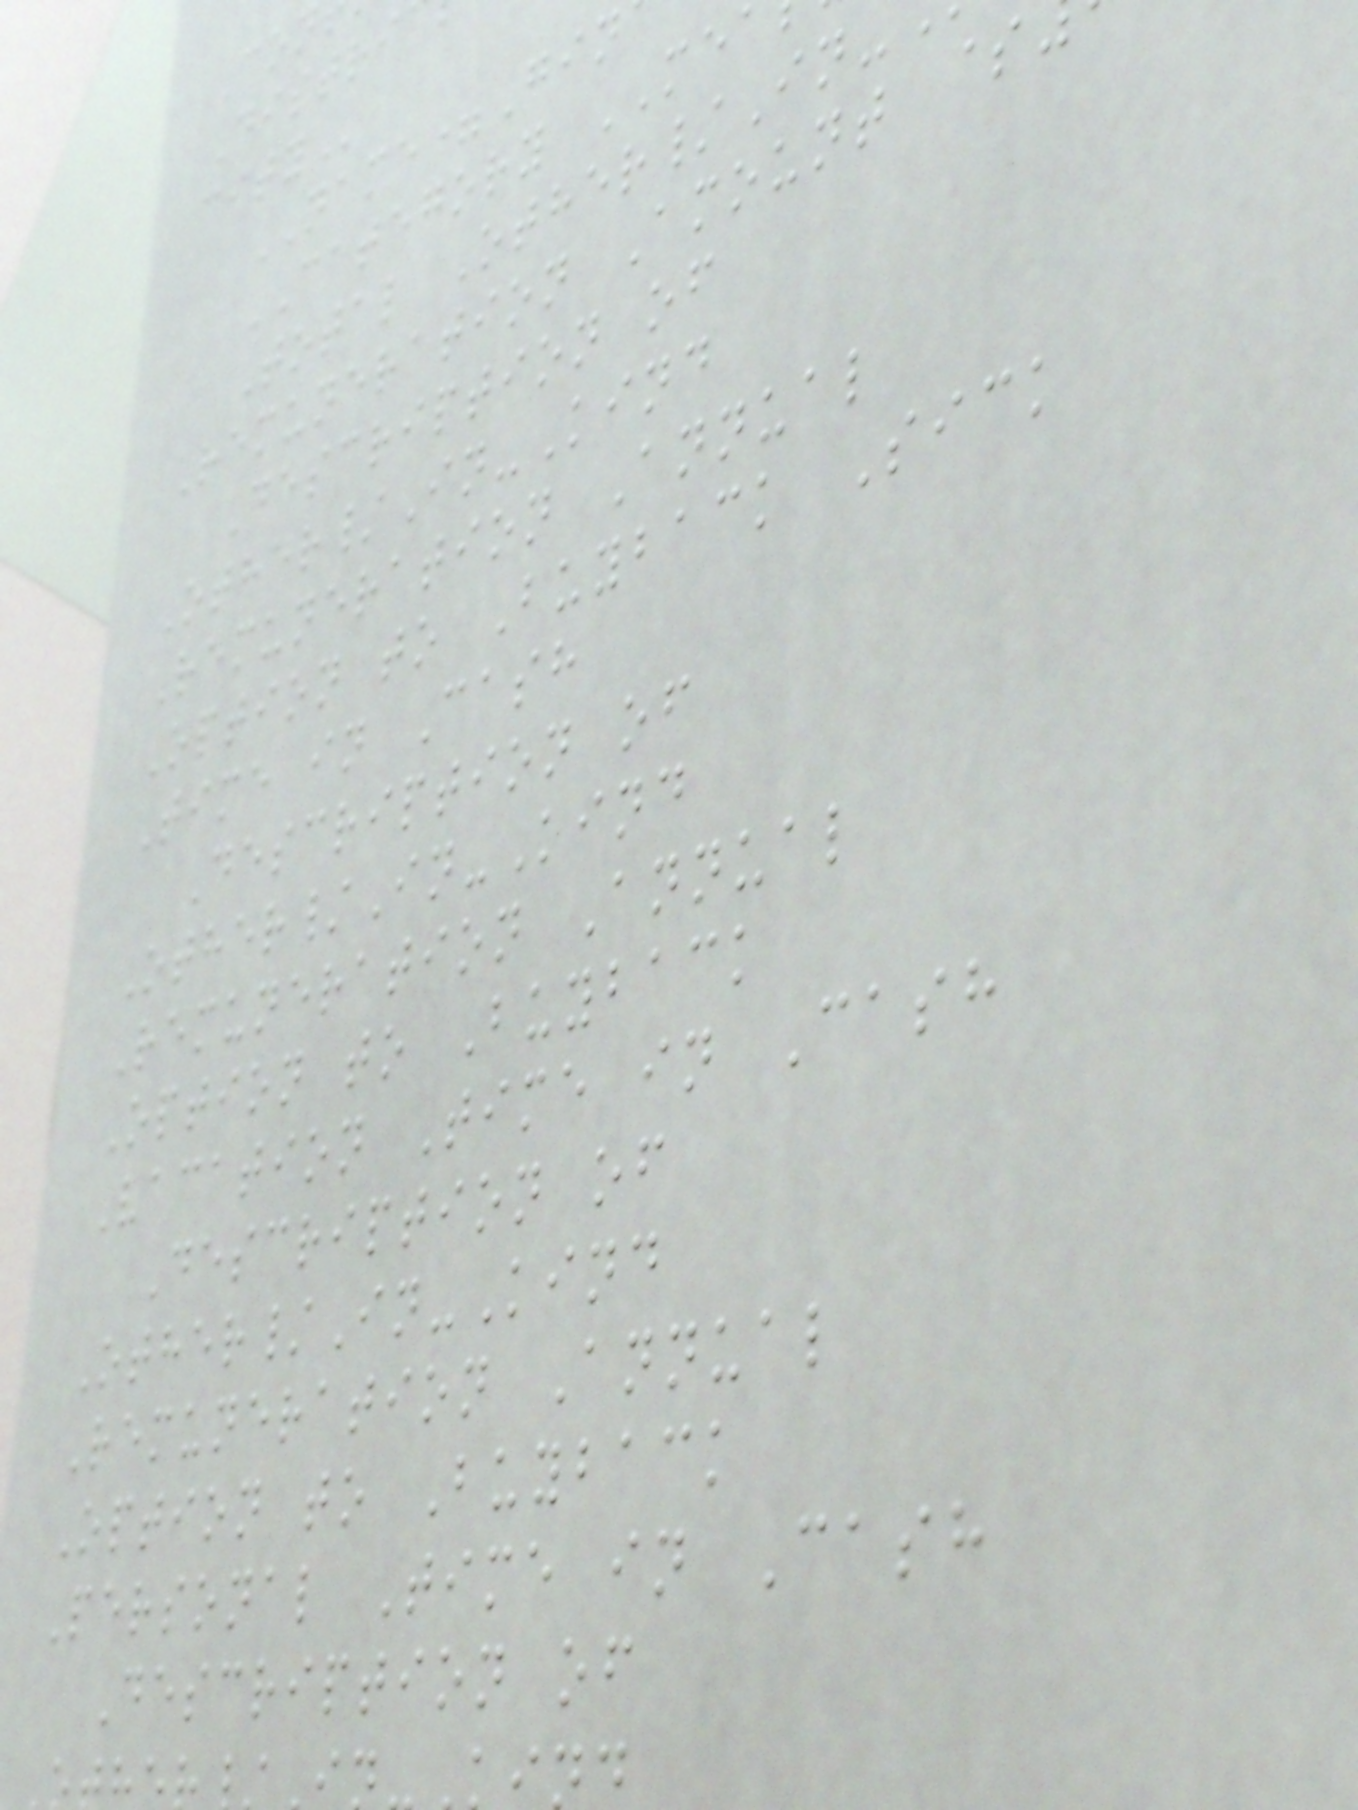Distri
NAME=Gin
CATEGORY ME
Total Other/In-
Remuneration Amount $
Description of
Other/In-Kind
Remuneration Annual
Option to Buyback Sick
Time in Cash
Description of
Other/In-Kind
Remuneration Annual
Option to Buyback
Vacation Time in Cash
Description of
Other/In-Kind
Remuneration Annual
Option to Buyback
Personal Time in Cash
Description of
